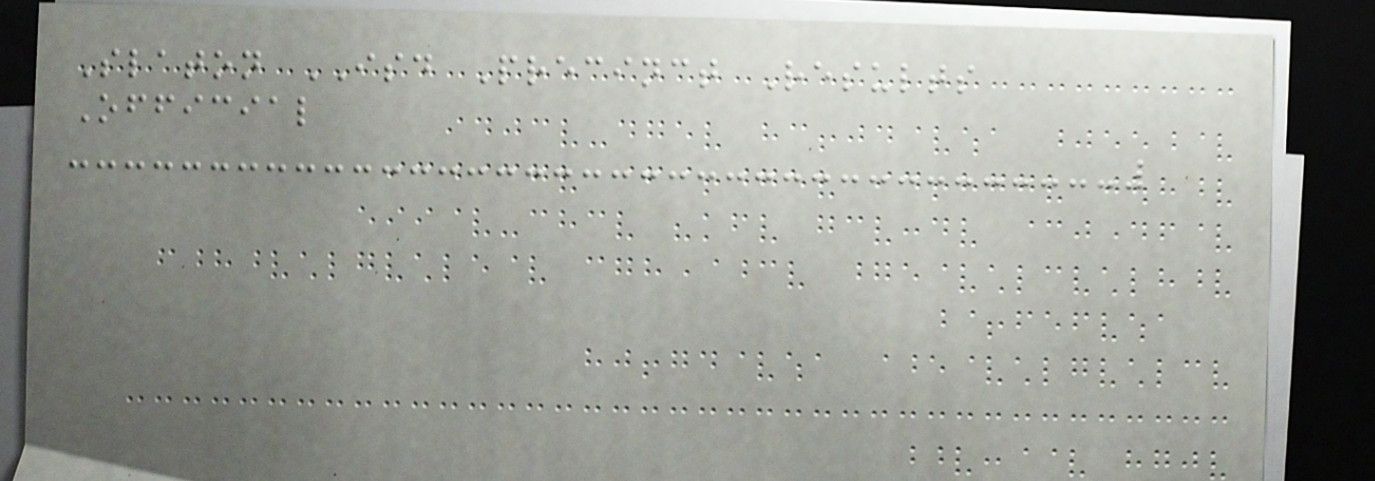Slaton ISD Precinct Results
Official
